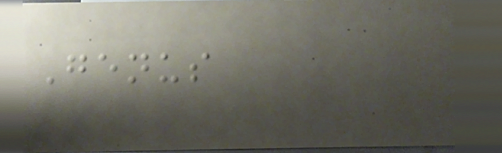Genus
